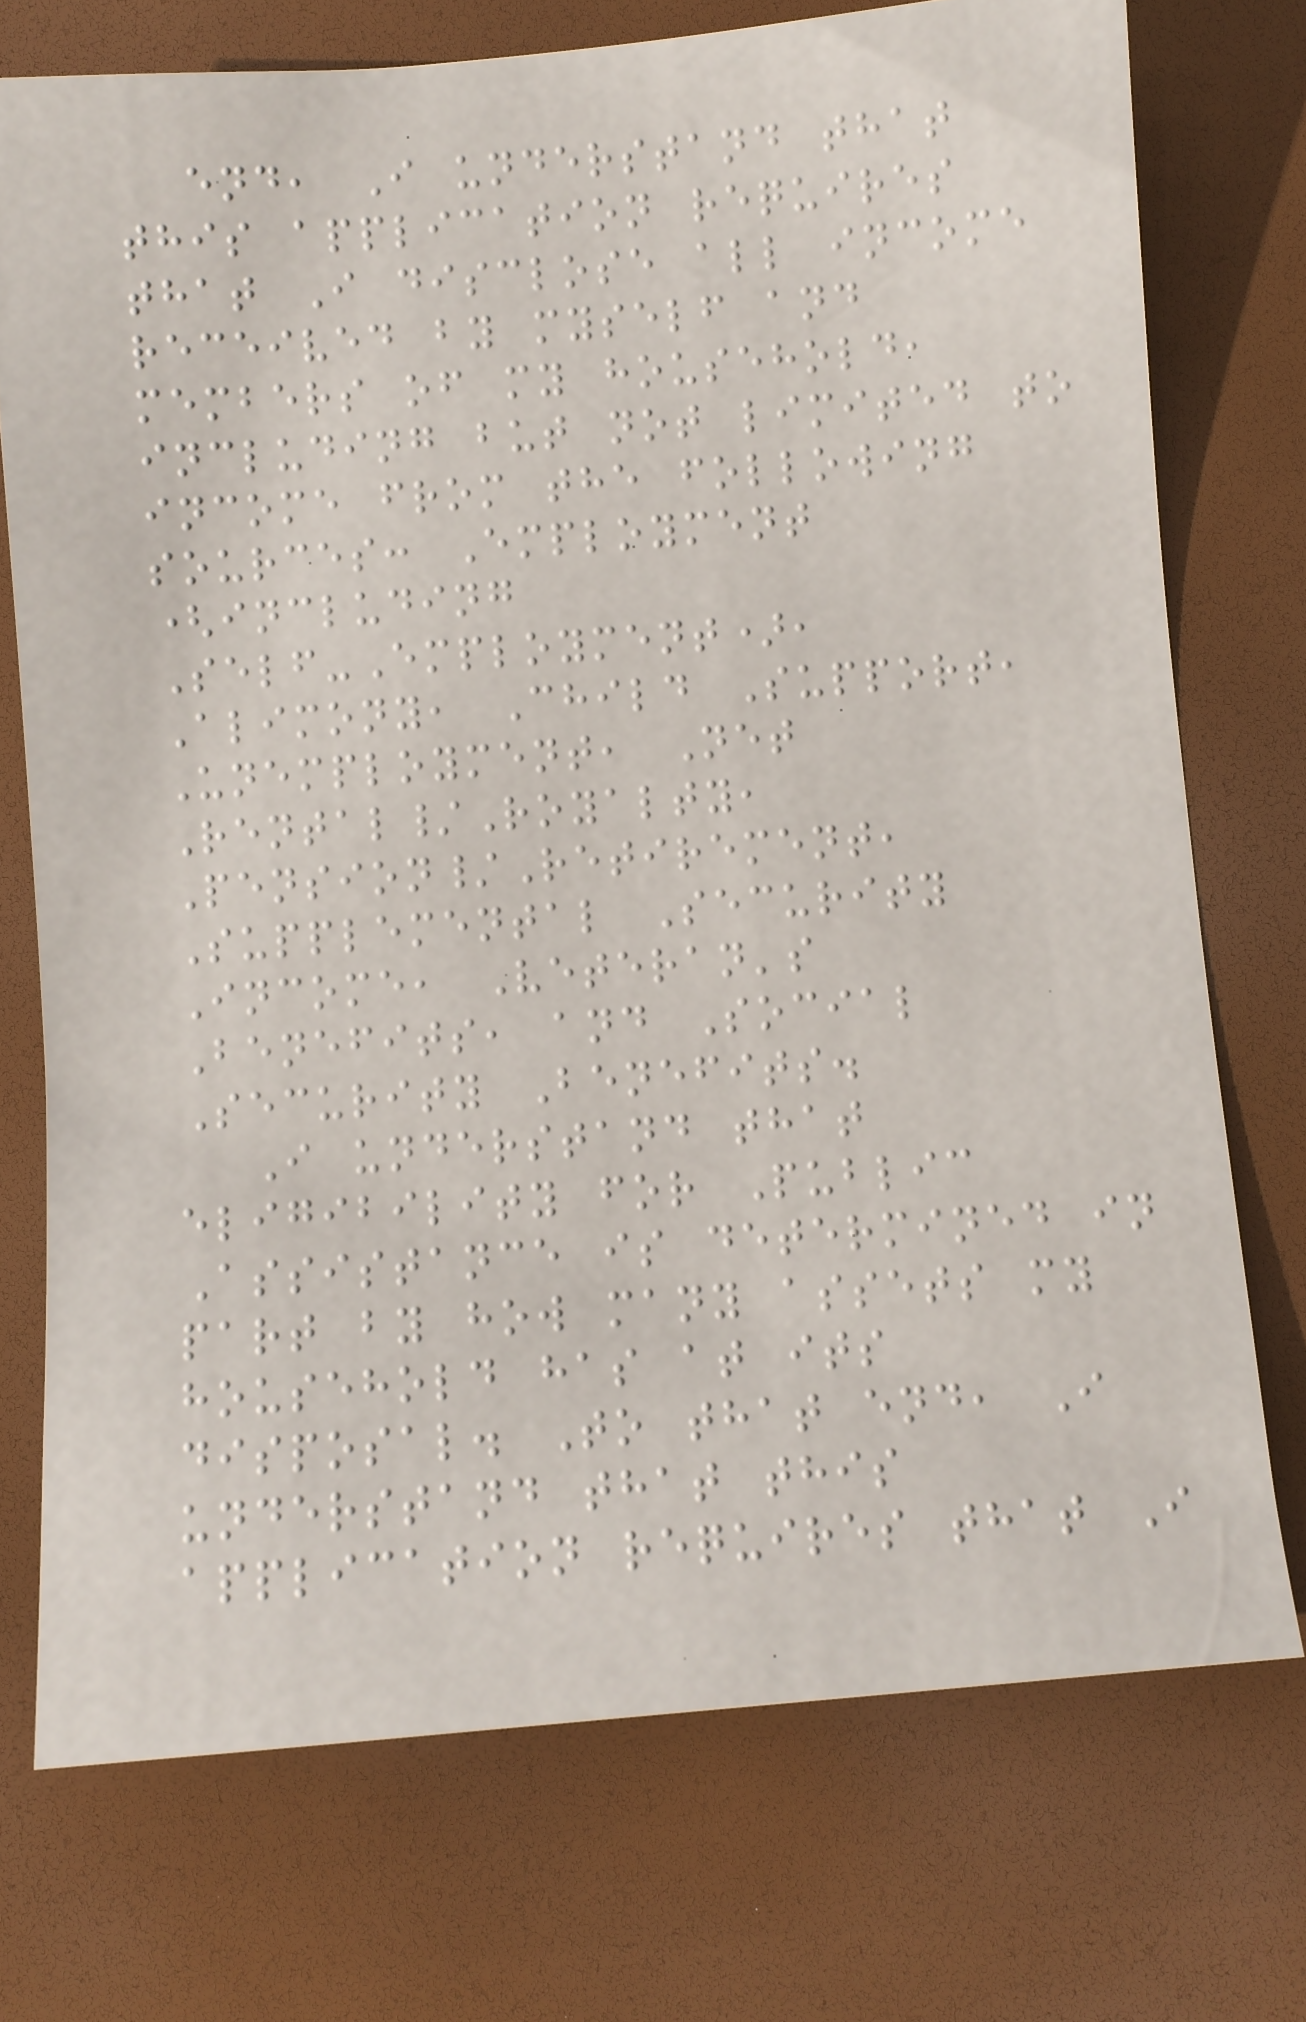end, I understand that
this application requires
that I disclose all income
received by myself and
members of my household,
including but not limited to
income from the following
sources: Employment
(including
Self-Employment),
Alimony, Child Support,
Unemployment, Net
Rental/Royalty,
Pension/Retirement,
Supplemental Security
Income, Veteran's
Benefits, and Social
Security Benefits.
I understand that
eligibility for Public
Assistance is determined in
part by how many assets my
household has at its
disposal. To that end, I
understand that this
application requires that I
